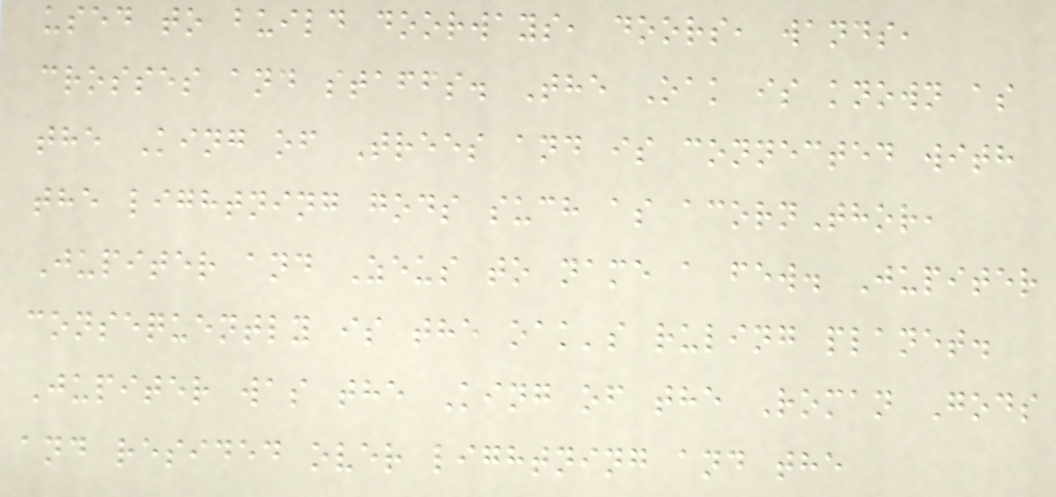used to build doorways, doors, wands,
crosses and staffs. The Oak is known as
the King of Trees and is connected with
the lightning gods such as acornThor,
Jupiter and Zeus to name a few. Jupiter
consequently is the oak's ruling planet.
Jupiter was the King of the Roman Gods
and resided over lightning and the
